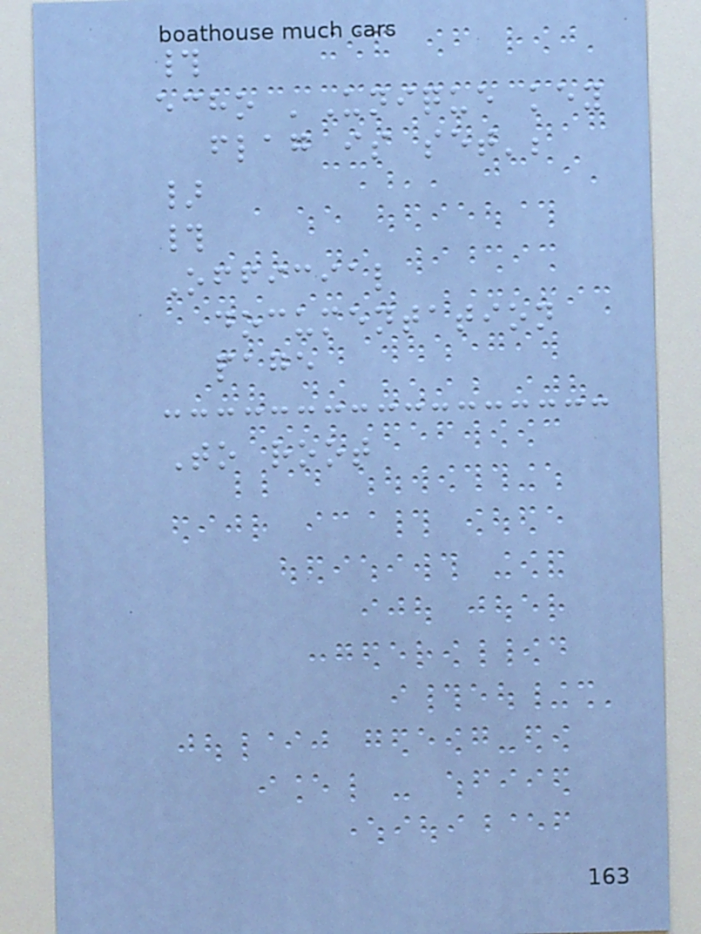#
echo 'Unique key
flag is set';
}
#
Official
documentation
page
To root
